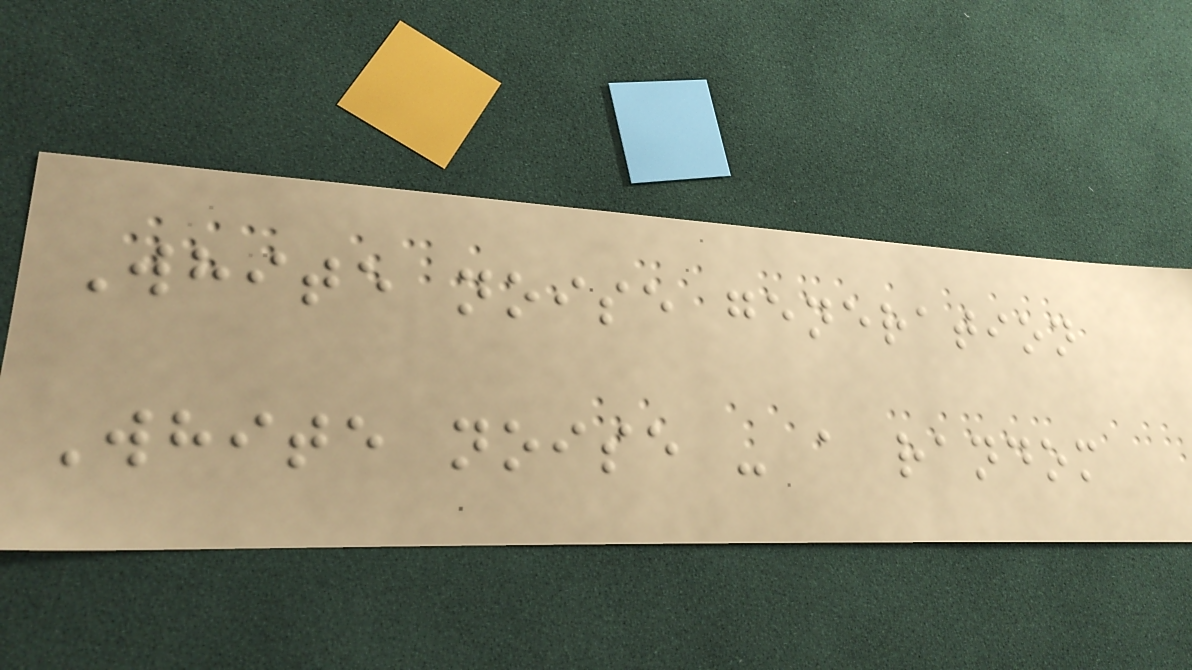White noise generation
White noise - a random
